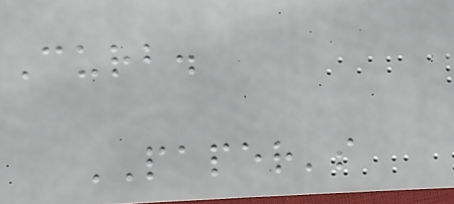Curb.
PAPER's
